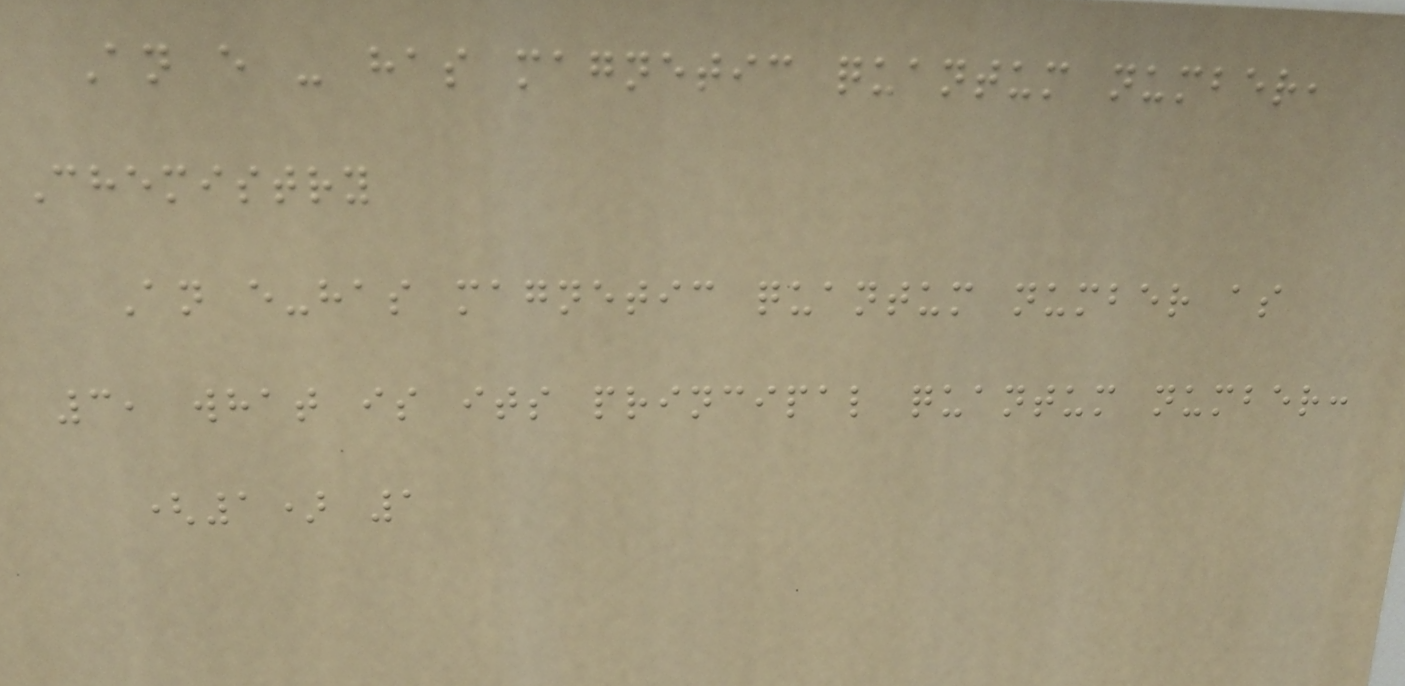An e - has magnetic quantum number,
Chemistry
An e-has magnetic quantum number as
3, what is its principal quantum number:
(1) 1
